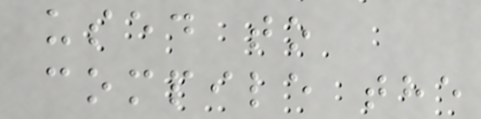used to
compile the
